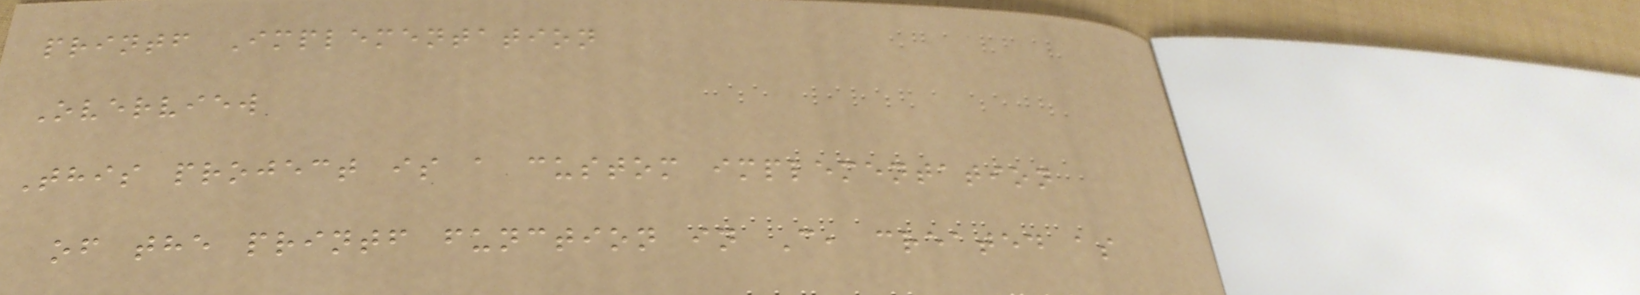printf Implementation
Overview
This project is a custom implementation
of the printf function in C, created as
